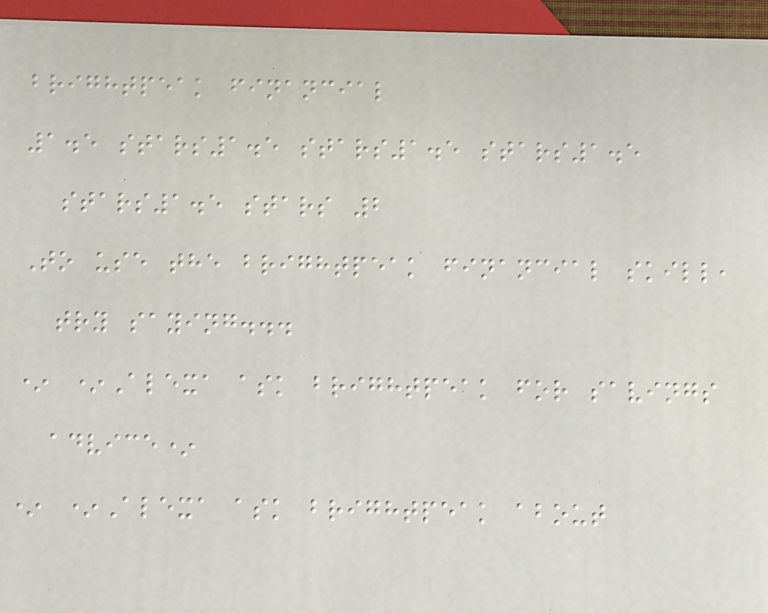brightpeak financial
1.5 stars1.5 stars1.5 stars1.5
stars1.5 stars 2
To use the brightpeak financial skill,
try saying...
* *Alexa ask brightpeak for savings
advice*
* *Alexa ask brightpeak about
